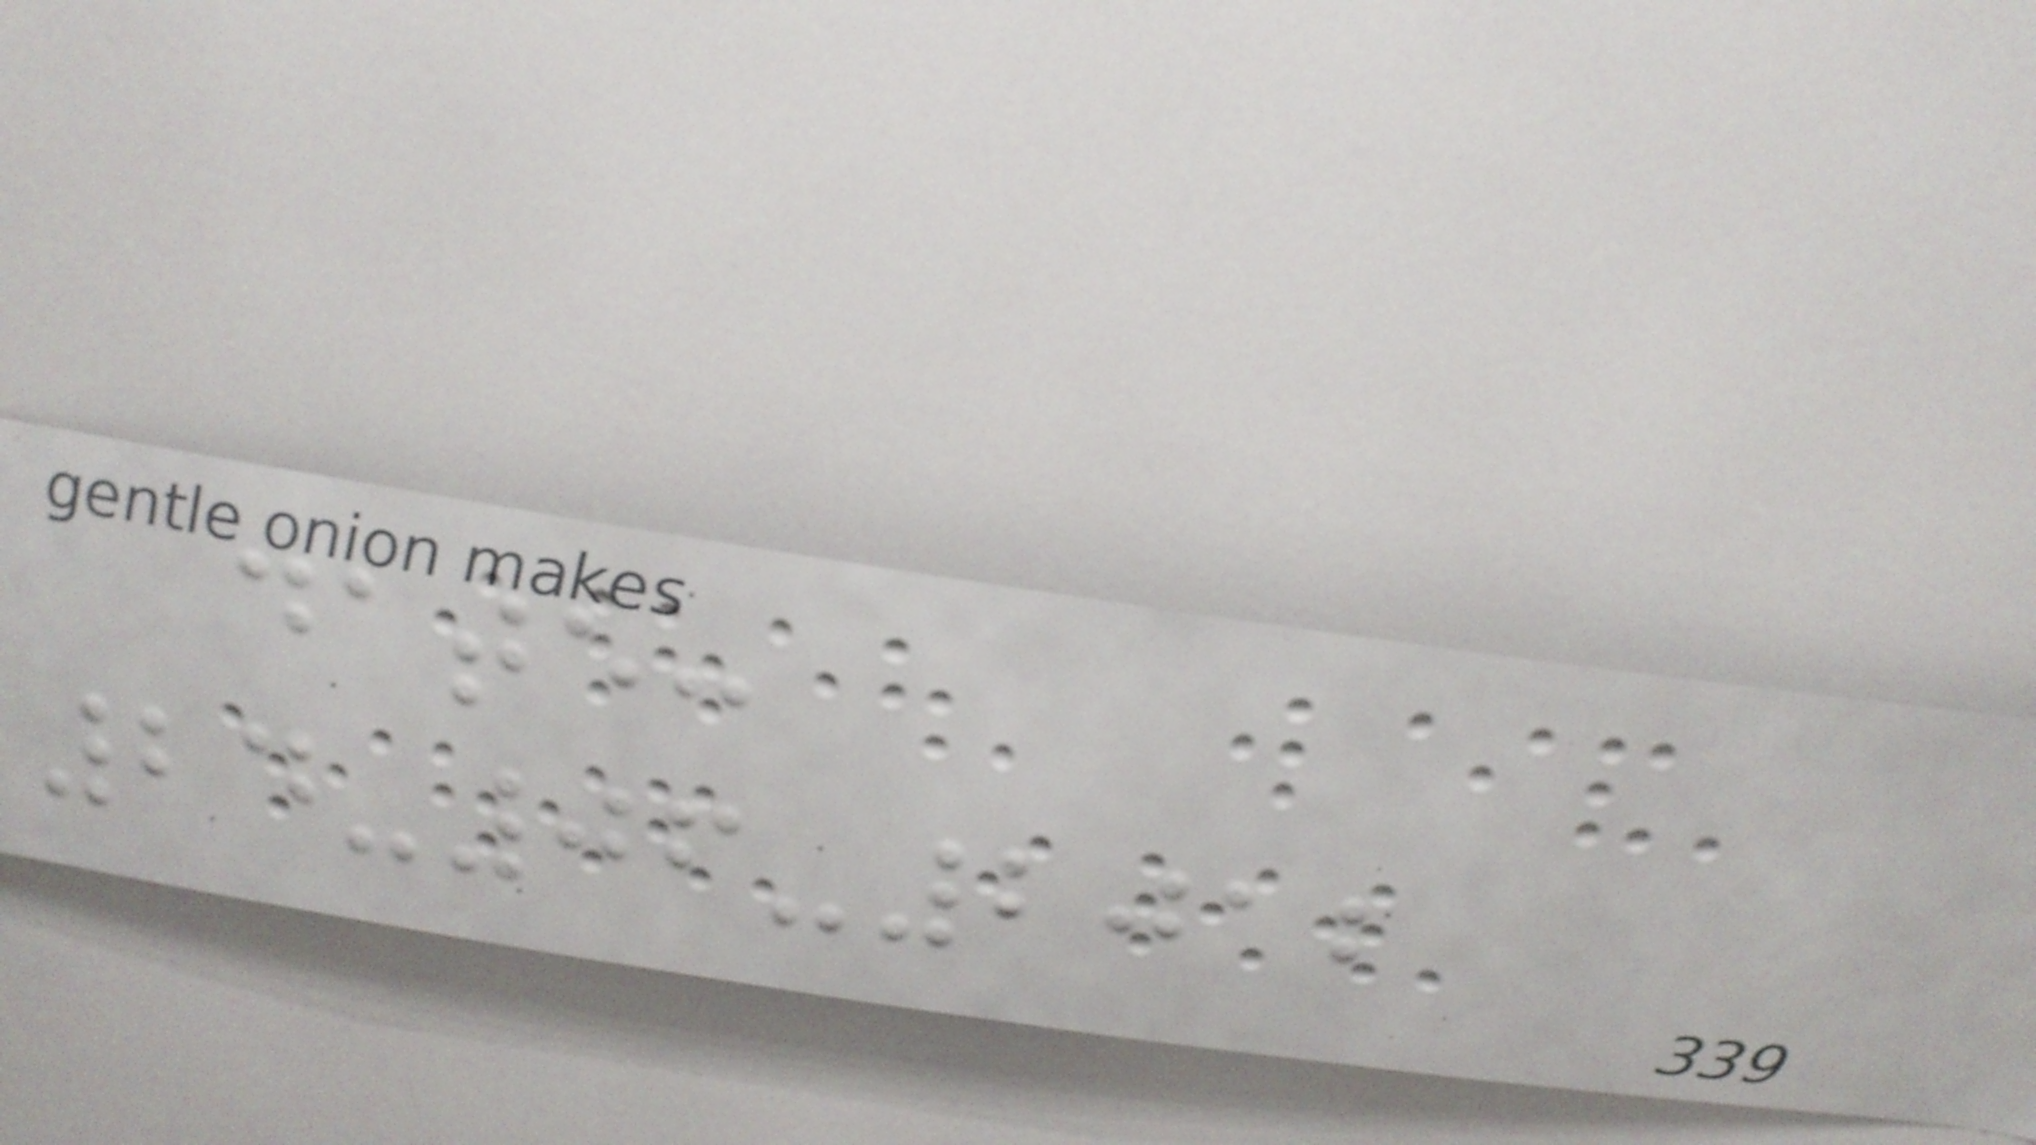date:
24-06-2012
